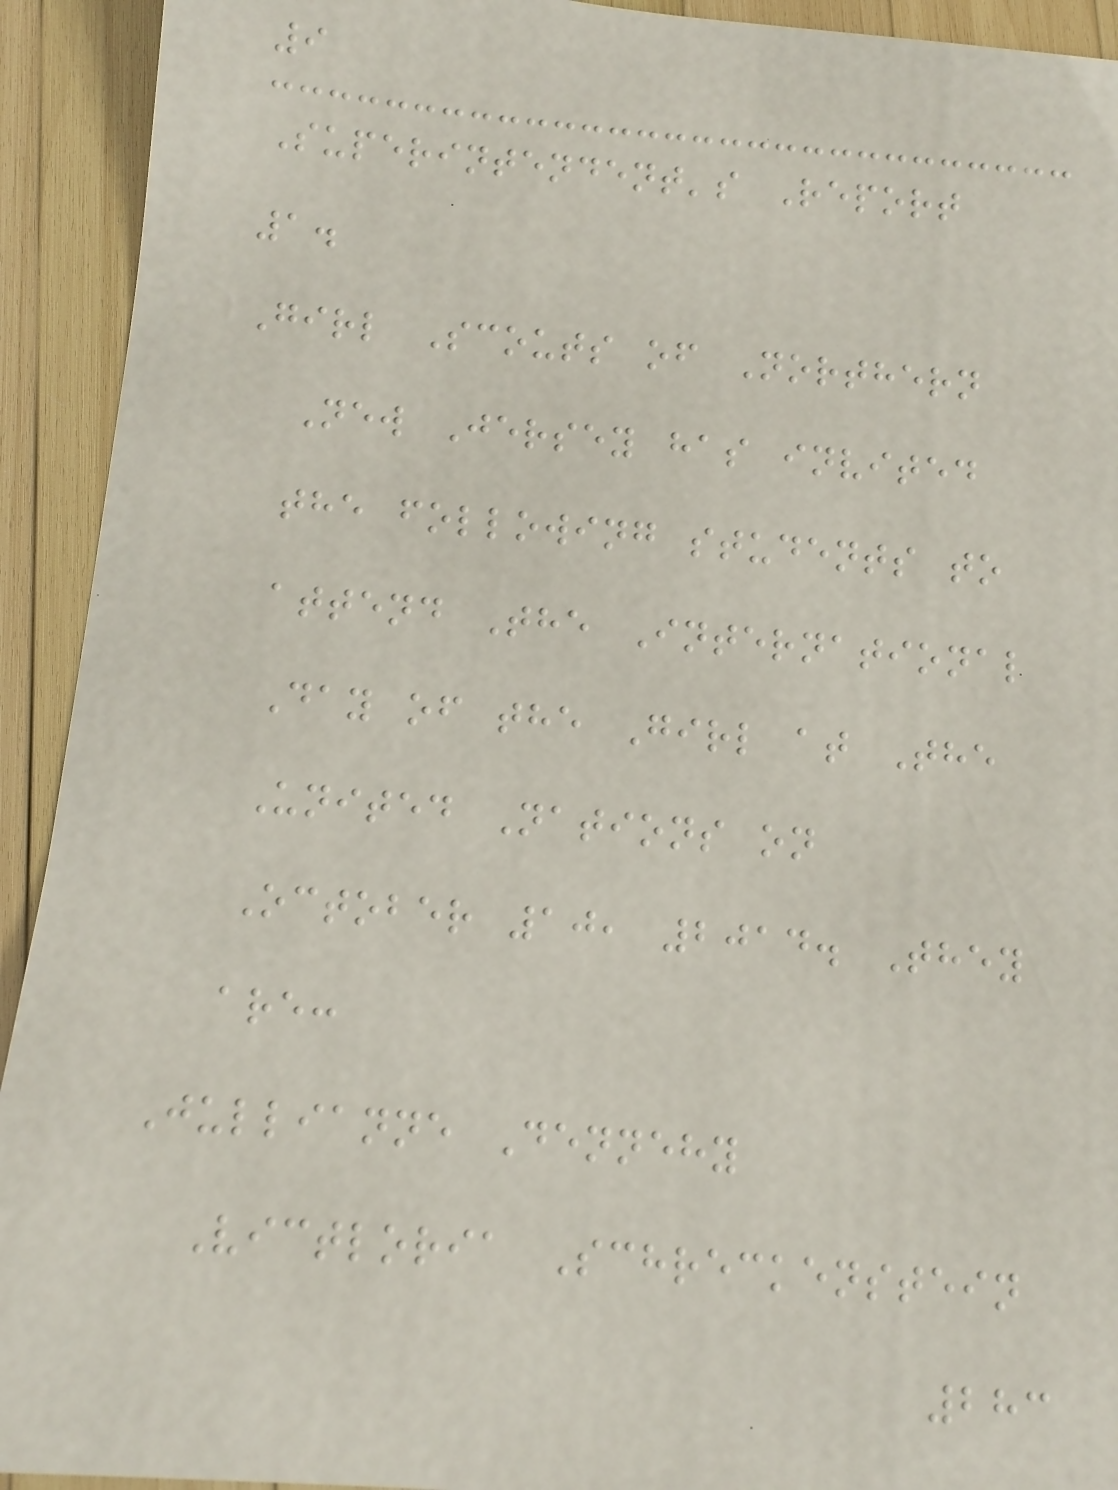9
Superintendent's Report
1.
Girl Scouts of Northern
New Jersey has invited
the following students to
attend The International
Day of the Girl at The
United Nations on
October 10, 2014. They
are:
Jullianne Dennehy
Victloria Schreckenstein
283
